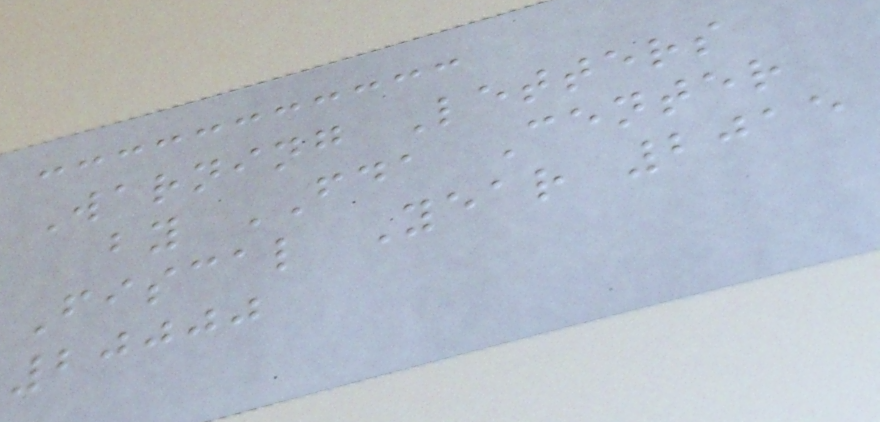Warning Letters
by FDA Center
Fiscal Year 2015
20000
